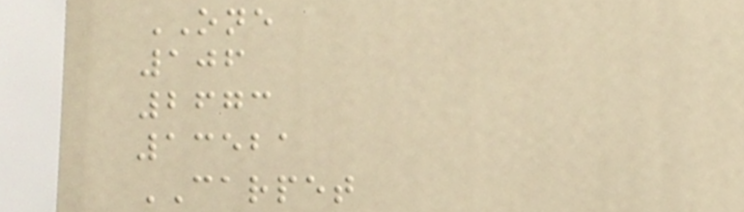ONE
106
2673
13521
CARPET
